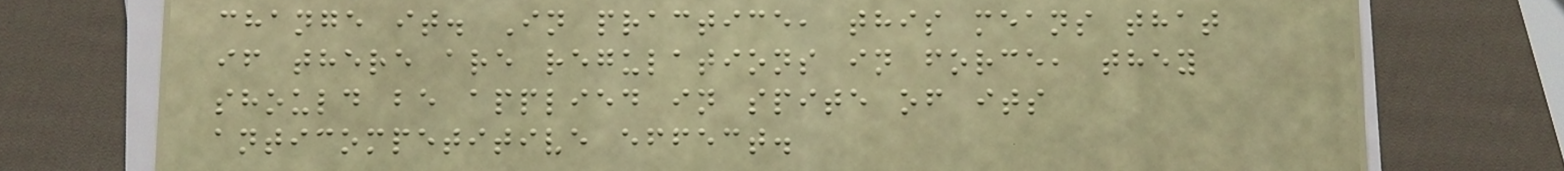change it. In practice, this means that
if there are regulations in force, they
should be applied in spite of its
anticompetitive effect.
